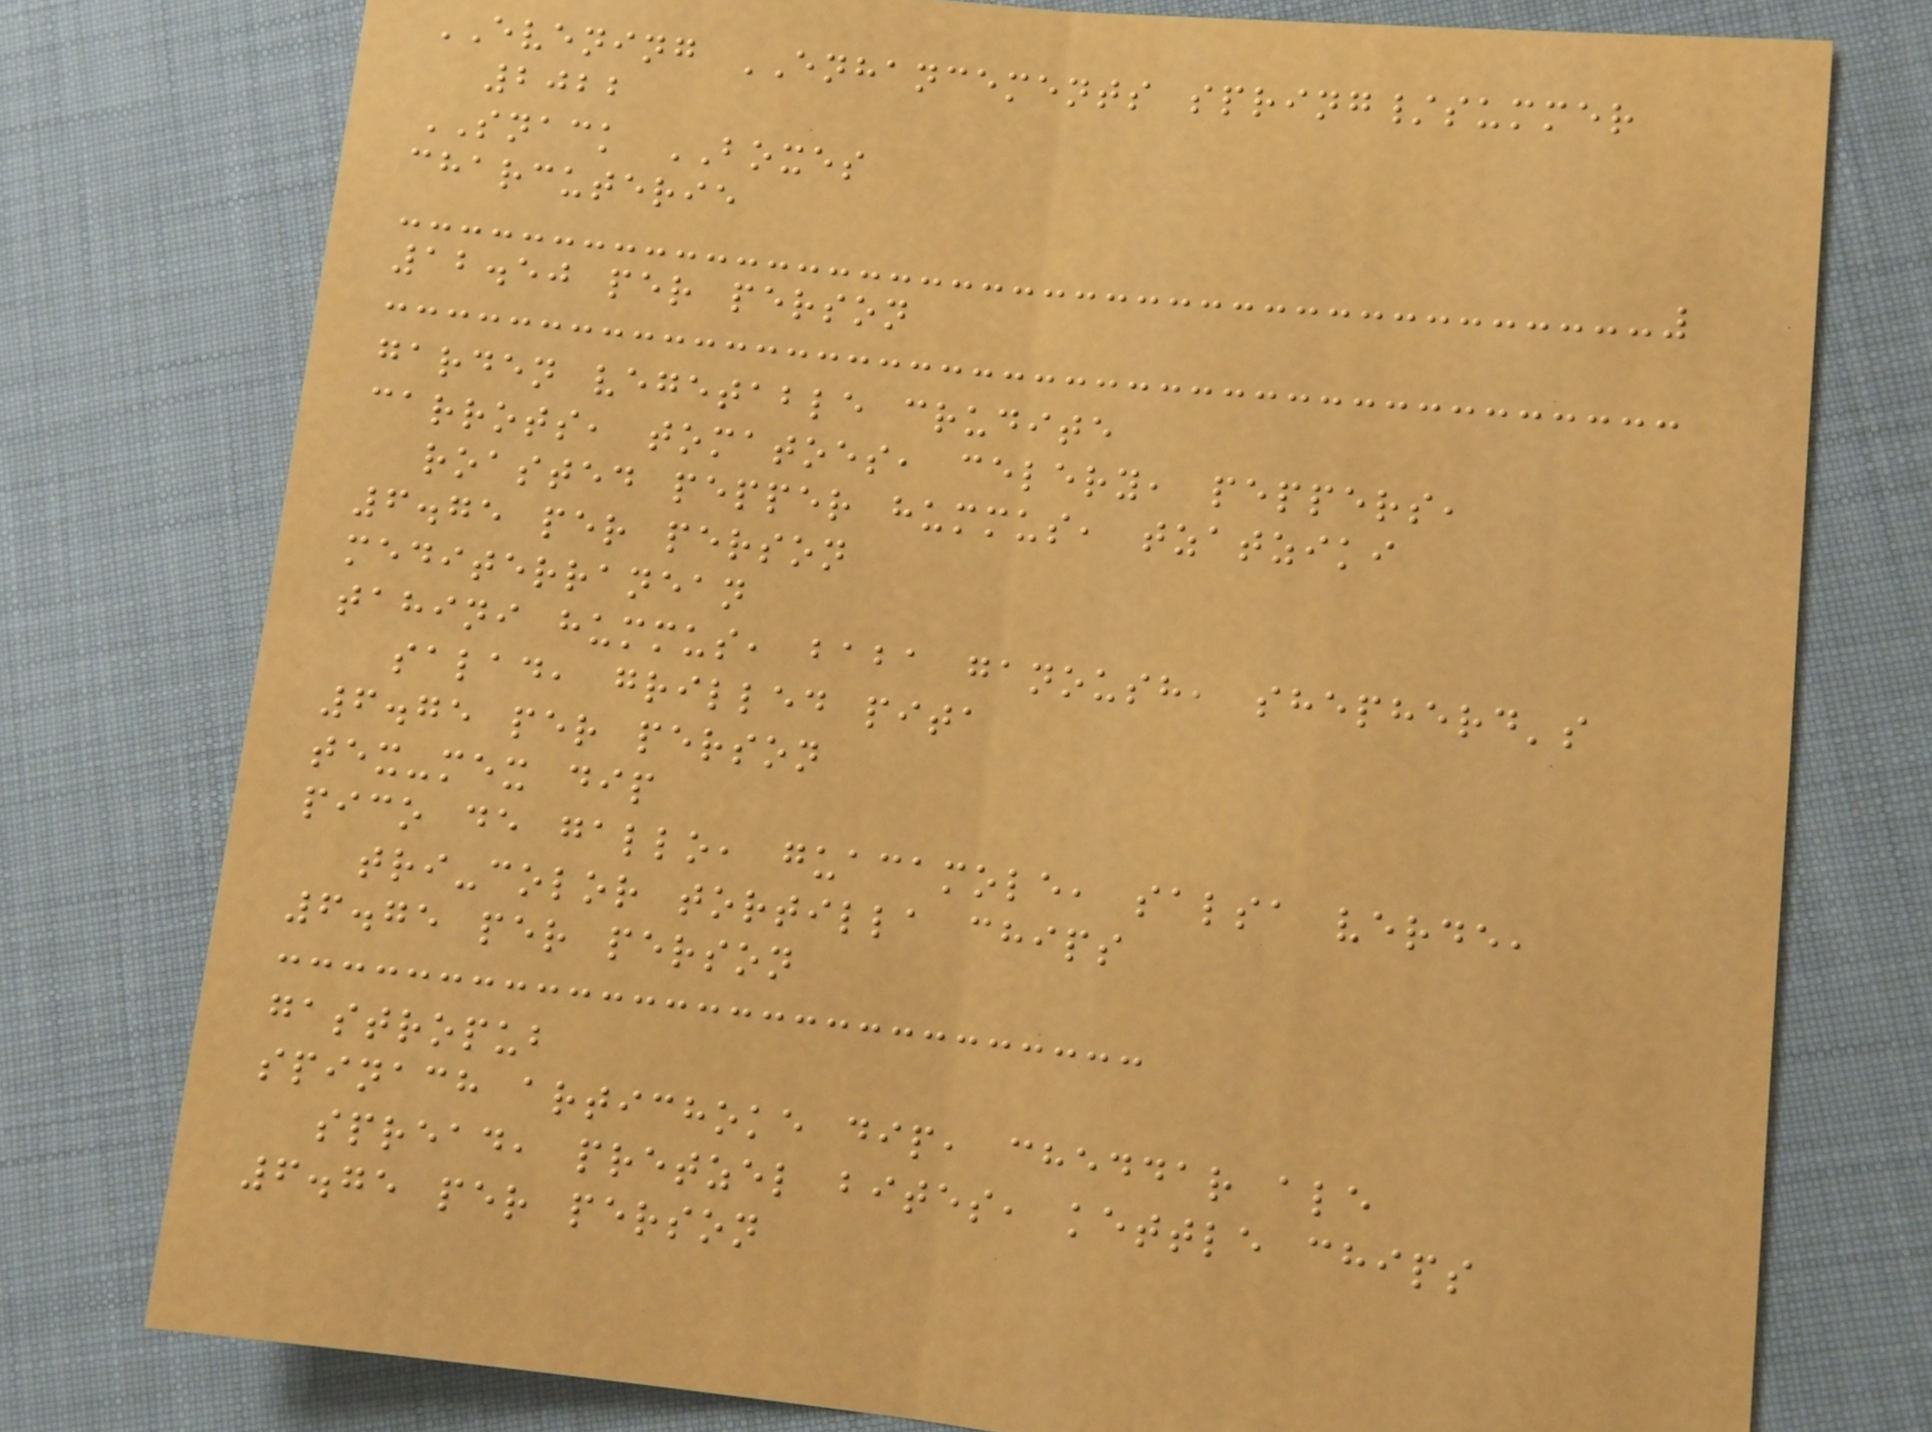EVENING ENHANCEMENTS spring/summer
2022
SNACK BOXES
charcuterie
12.50 per person
garden vegetable crudite
carrots, tomatoes, celery, peppers,
roasted pepper hummus, tzatziki
6.75 per person
mediterranean
tahini hummus, baba ganoush, shepherd's
salad, grilled pita
6.75 per person
tex-mex dip
pico de gallo, guacamole, salsa verde,
tri-color tortilla chips
6.75 per person
gastropub
spinach artichoke dip, cheddar ale
spread, pretzel bites, kettle chips
6.75 per person
